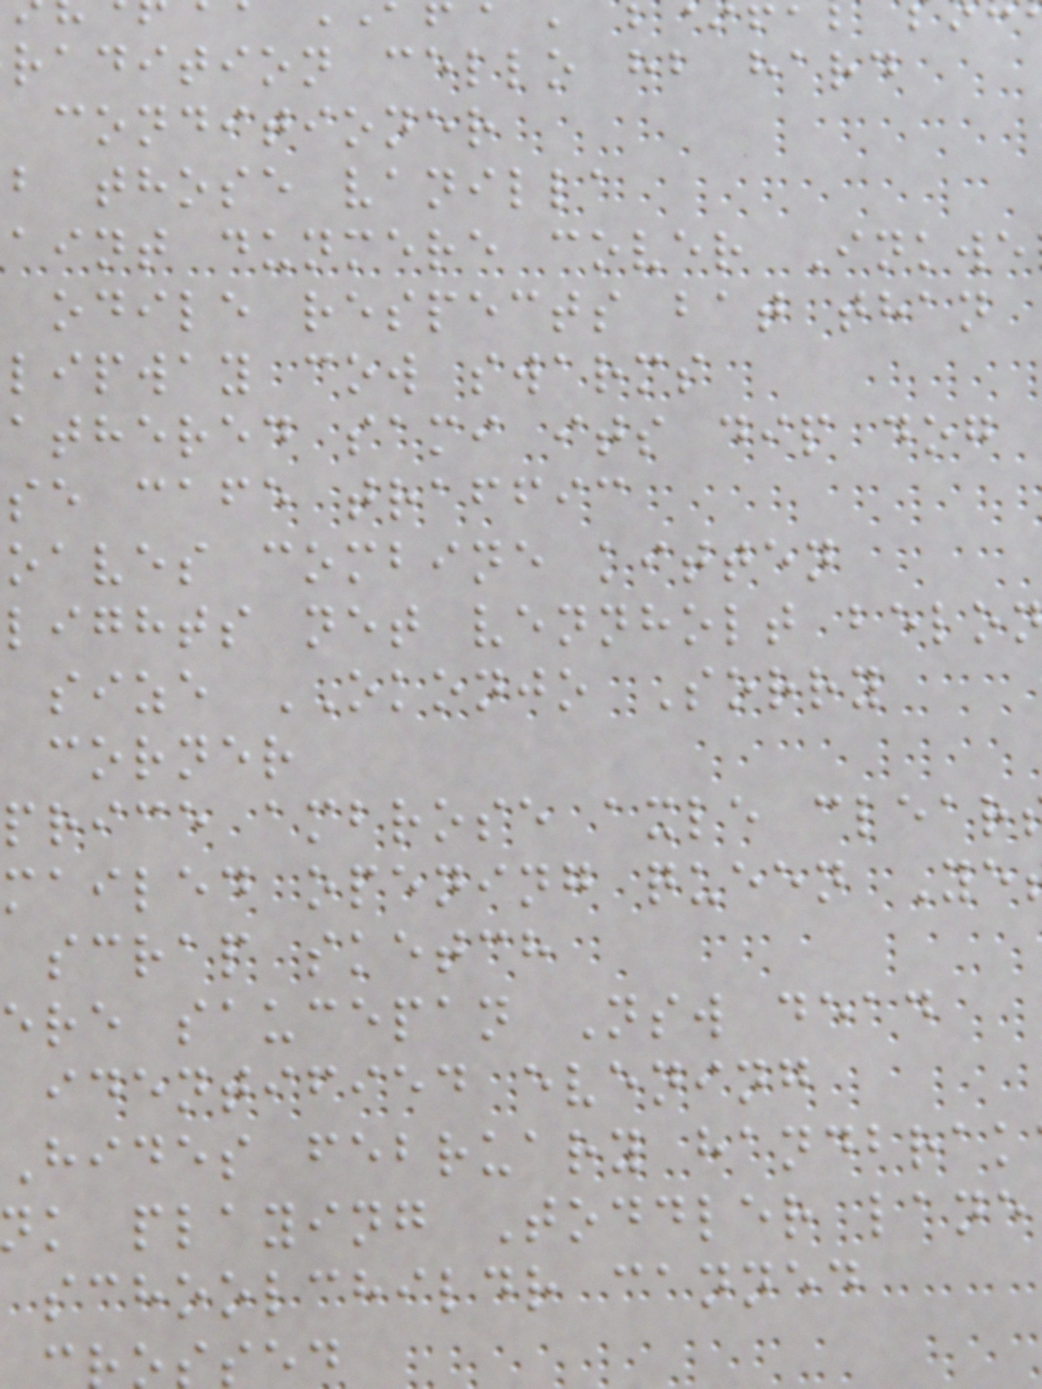radition cello hb hard
conditioner
b those vanilla
aint dunmere cover Inkwe
odile respects bat than
lipway cow swarms
athered sami its dip dog
se cafe traffic
oaves combine kitten
lights net vennholt belo
size OKONJO Sorry
corner
price ambrose axle clear
mailed opening queen Ye
scrap sketch
ere saucepan Nsw dead
identified evening
hides february handbrak
k playing Toddler lane
schoolchildr canned
